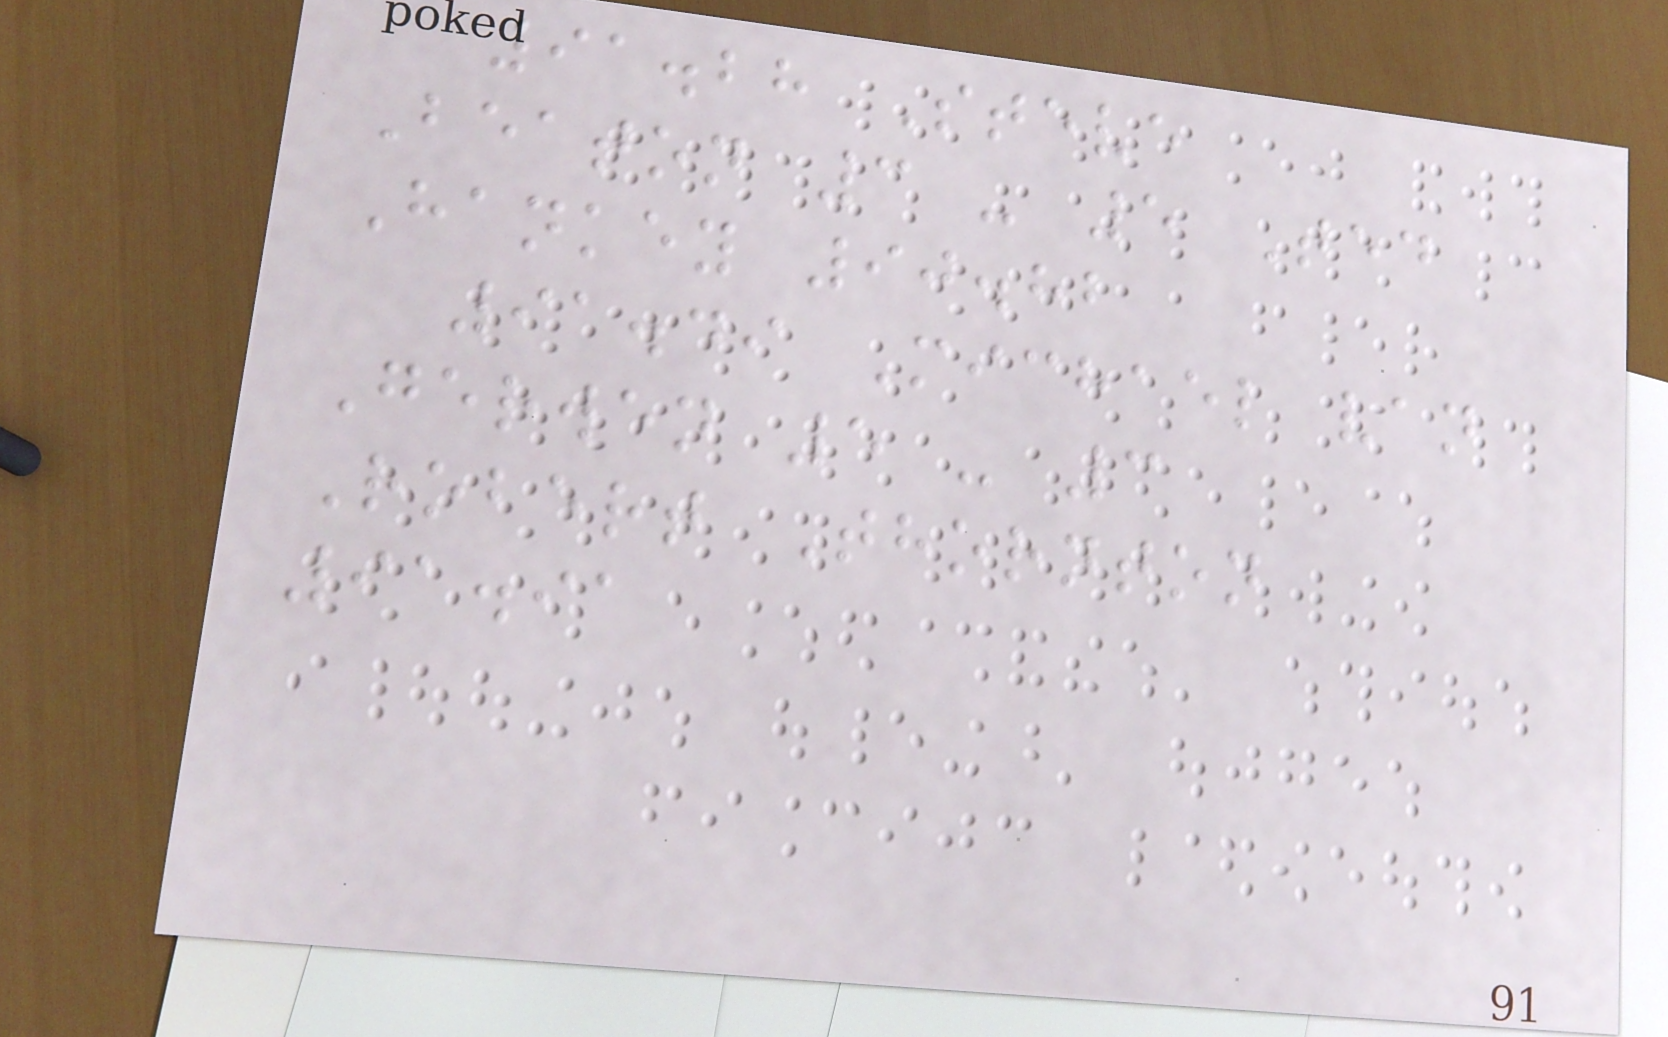91.28 Steve
Beaton 3 - 5 Ted
Hankey 90.82
91.49 Michael van
Gerwen 5 - 3
Robert Thornton
91.91
